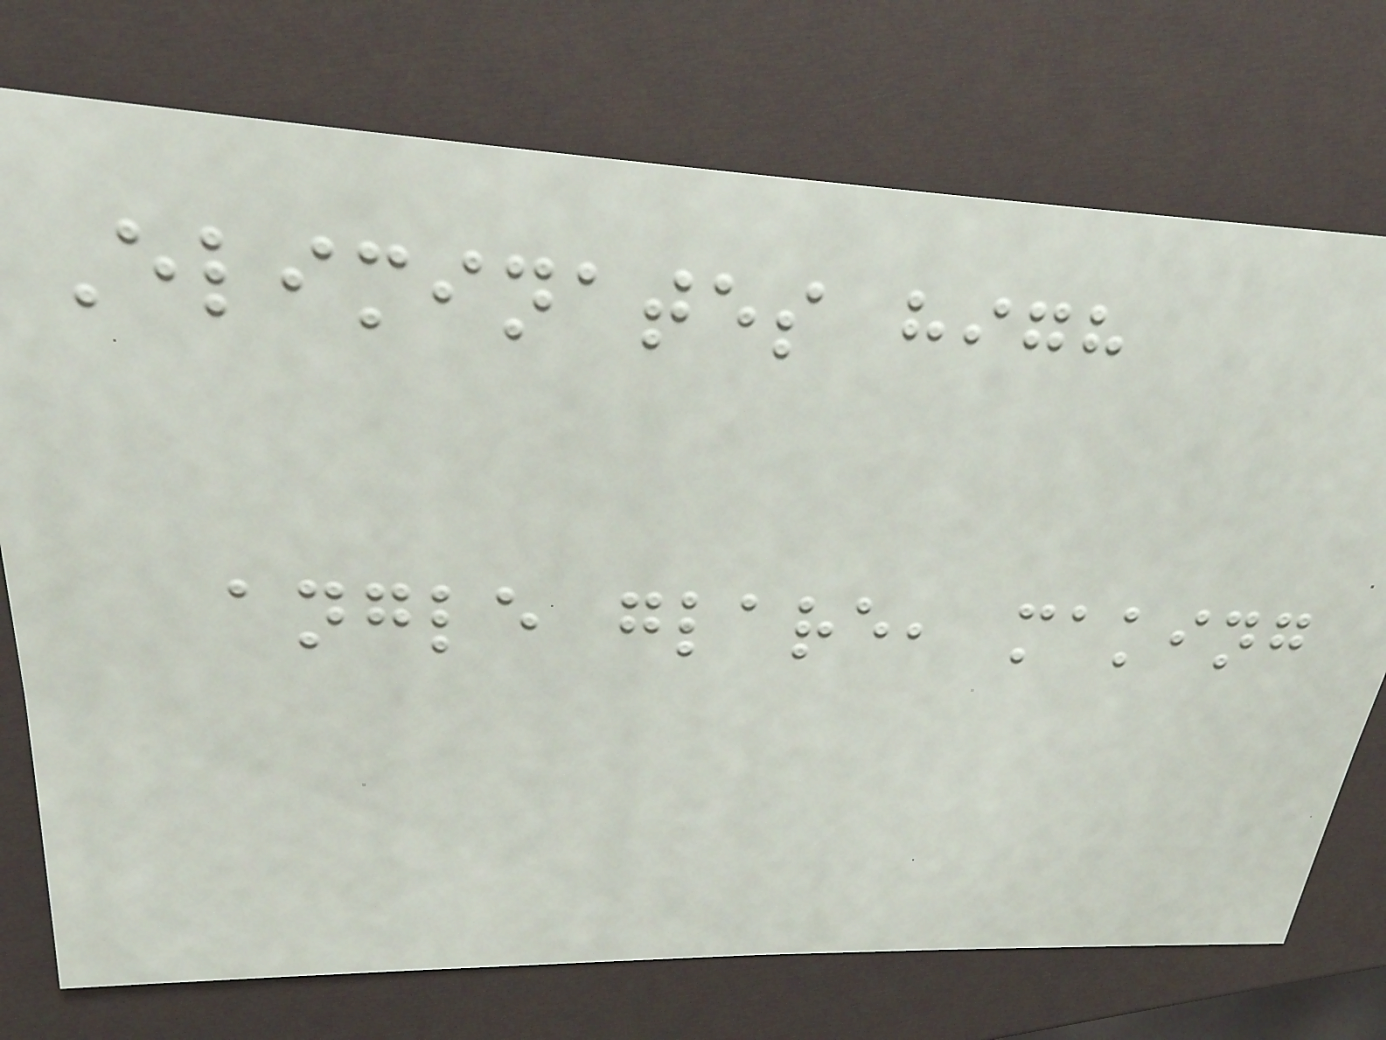Eliminates high
angle glare, making
